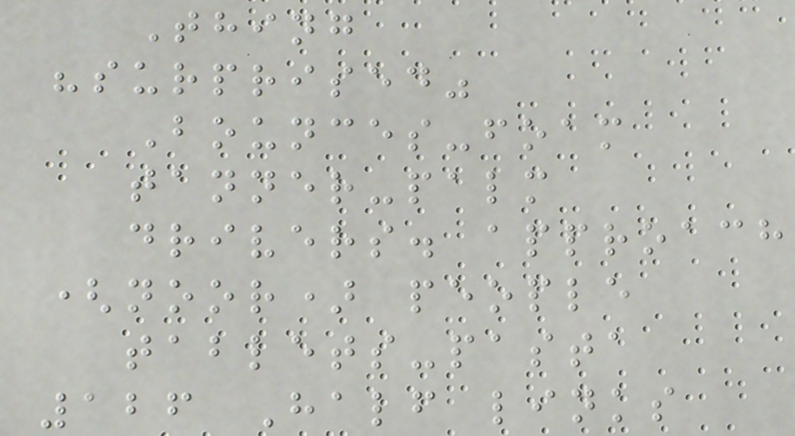Thing
"surprised"
Bounces-foam
tanner-palm
drivers. approach
(noor) people
tablets-pasta
126 Half links
